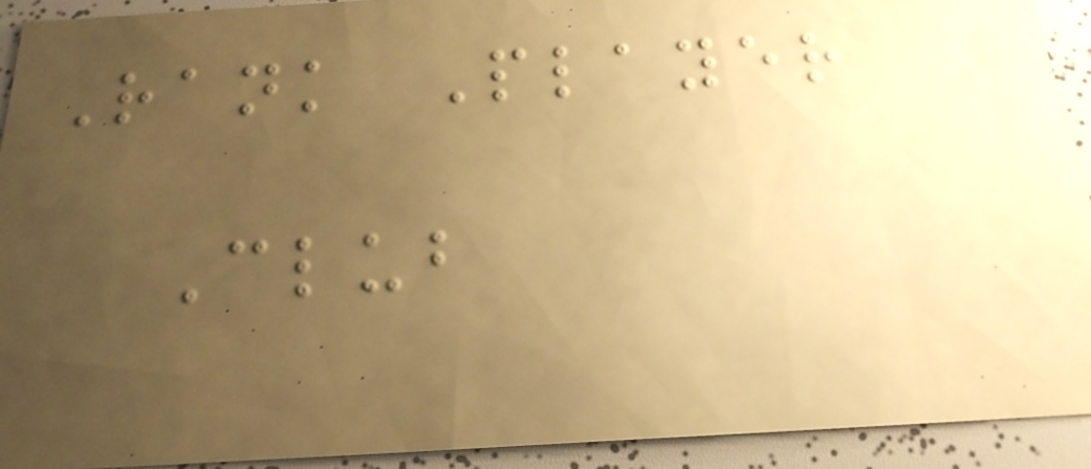Rank Player
Club
